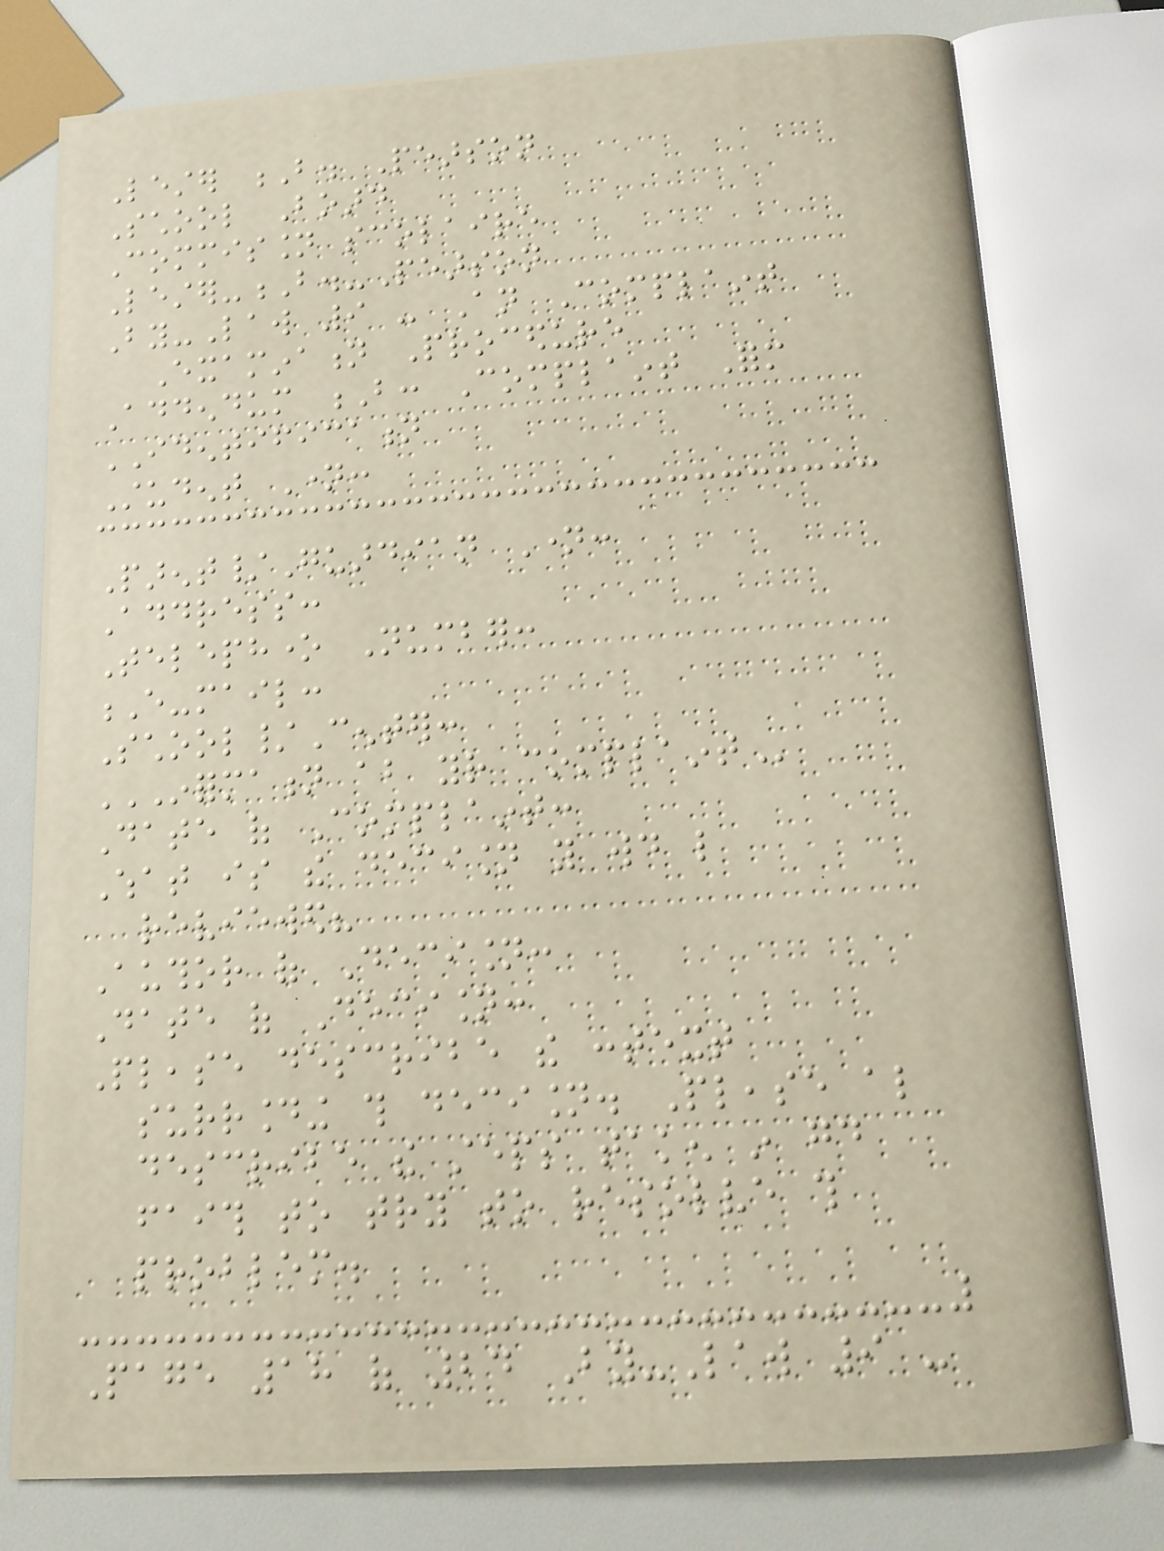Lester B. Pearson
School Board
Commission scolaire
Lester-B.-Pearson
By-Law 9 - An Complaint
Examination Procedure
Addendum B: Complaint Form
IDENTIFICATION
Student Name:
Parent/Guardian Name:
Address:
Telephone Number:
E-mail:
School/Center:
INFORMATION ABOUT YOUR COMPLAINT
Date of Complaint:
What is the decision you would like
reviewed?
Author of Decision:
Date of Decision:
Please describe the context
surrounding this decision. Please also
describe the steps taken in good
faith to try to resolve this
problem.
Page 18 of 24 By-Law 9 -
